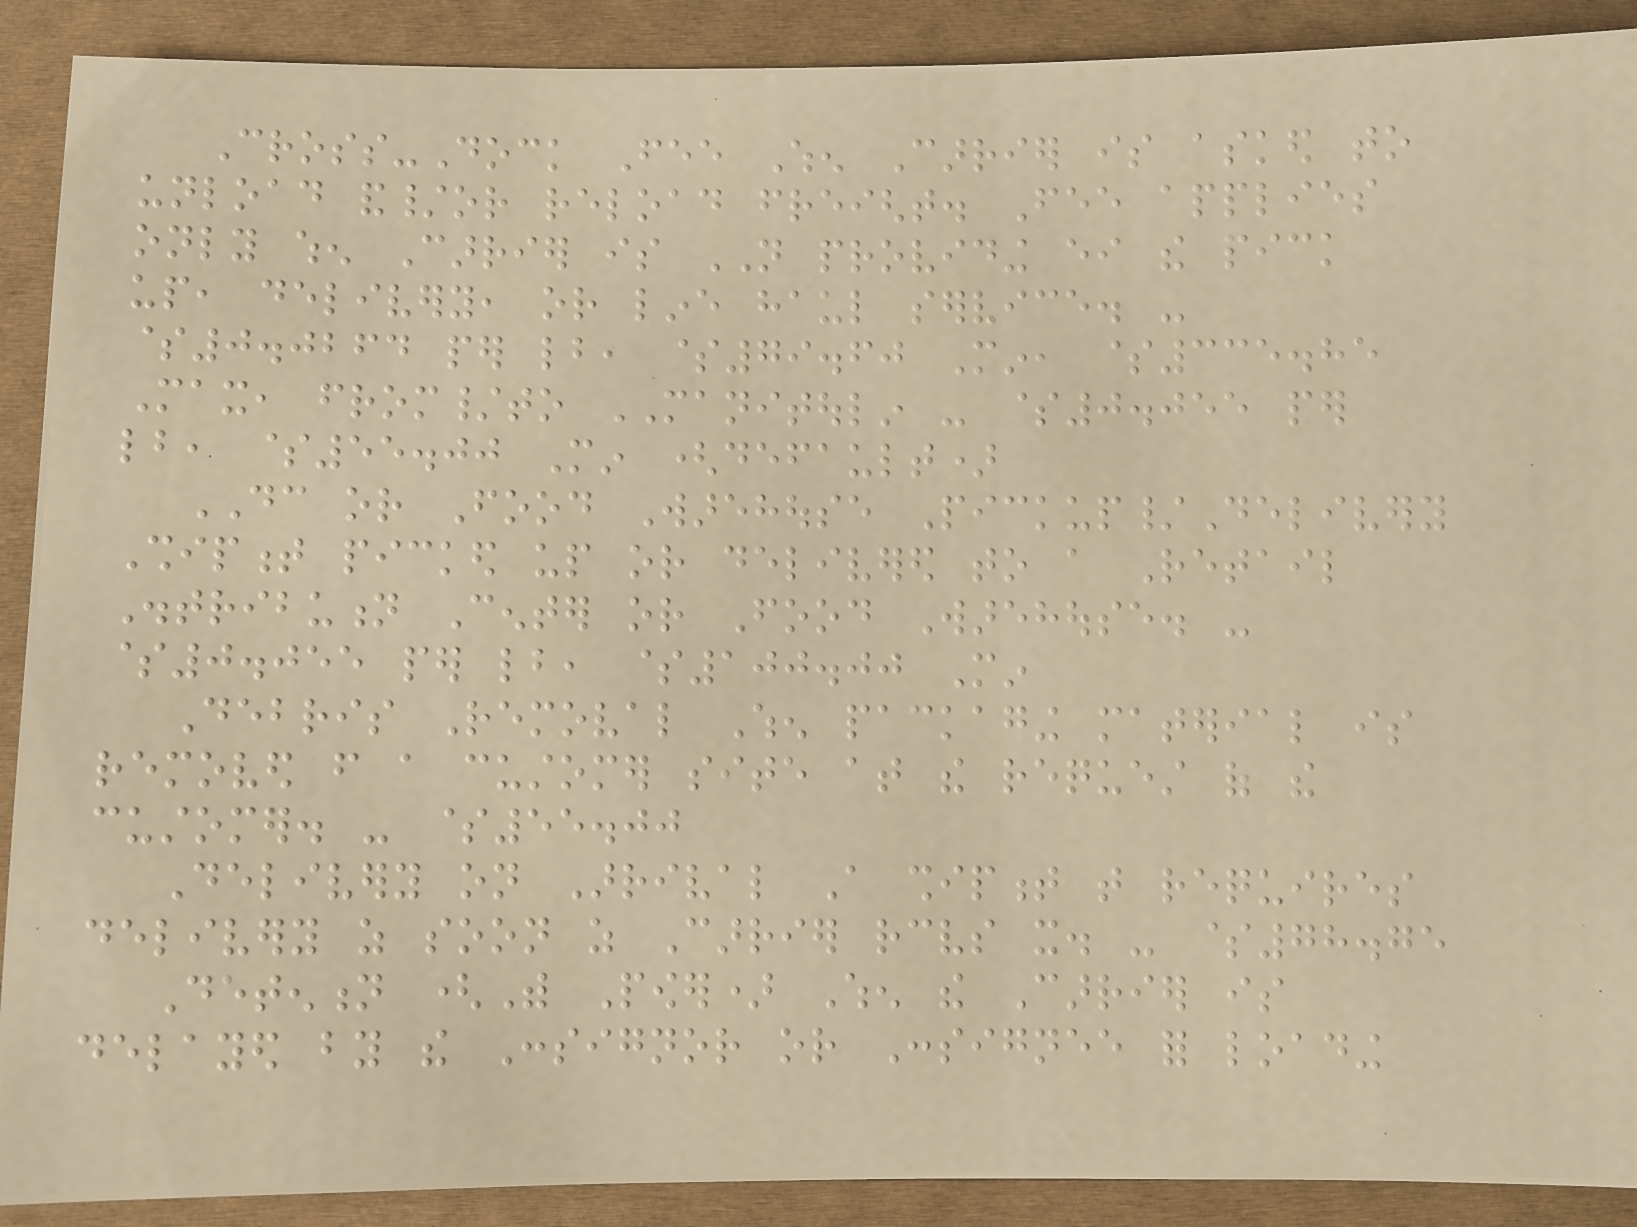Cross-Dock Fee When Carrier is asked to
unload and/or reload freight. Fee applies
only when Carrier is NOT providing either the pick
up, delivery, or line haul service. -
$0.0264 per lb, $79.60 Min, $335.85
Max, from/to MANITOULIN - $0.055 per
lb, $55.00 Min (default)
DC or Food Warehouse Pickup/Delivery
Shipment picked up or delivered to a Retail
Distribution Center or Food Warehouse. -
$0.055 per lb, $100.00 Min
Debris Removal When packaging material is
removed from a customer site at the request of the
customer. - $55.00
Delivery on Arrival A shipment that requires
delivery as soon as Carrier receives it. - $78.75
Detention (With Power) When the Carrier is
delayed by the Consignor or Consignee for loading
